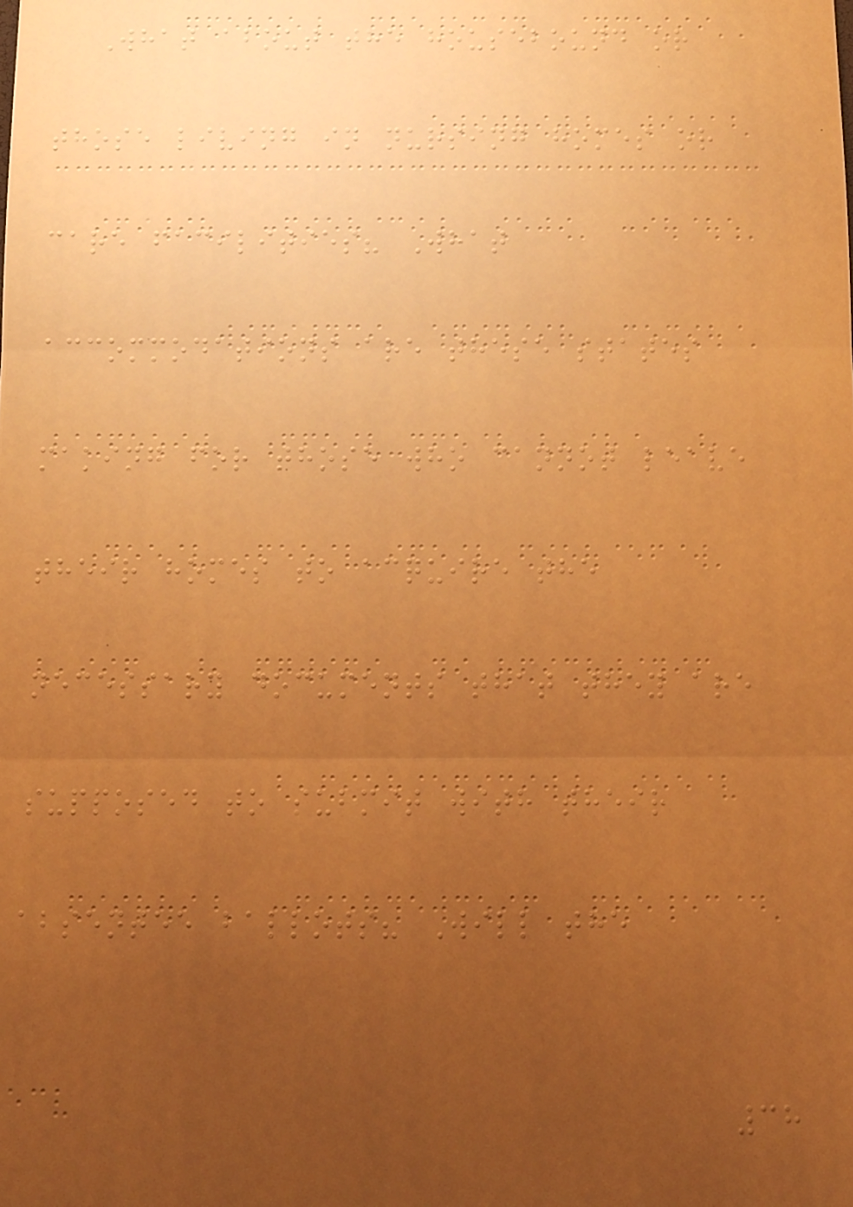What about the housebound or
those living in nursing homes or
care facilities? What
accommodations are these states
making for those who cannot leave
their homes to acquire the
necessary documents that they are
supposed to submit with their
absentee ballots? Will the
38
